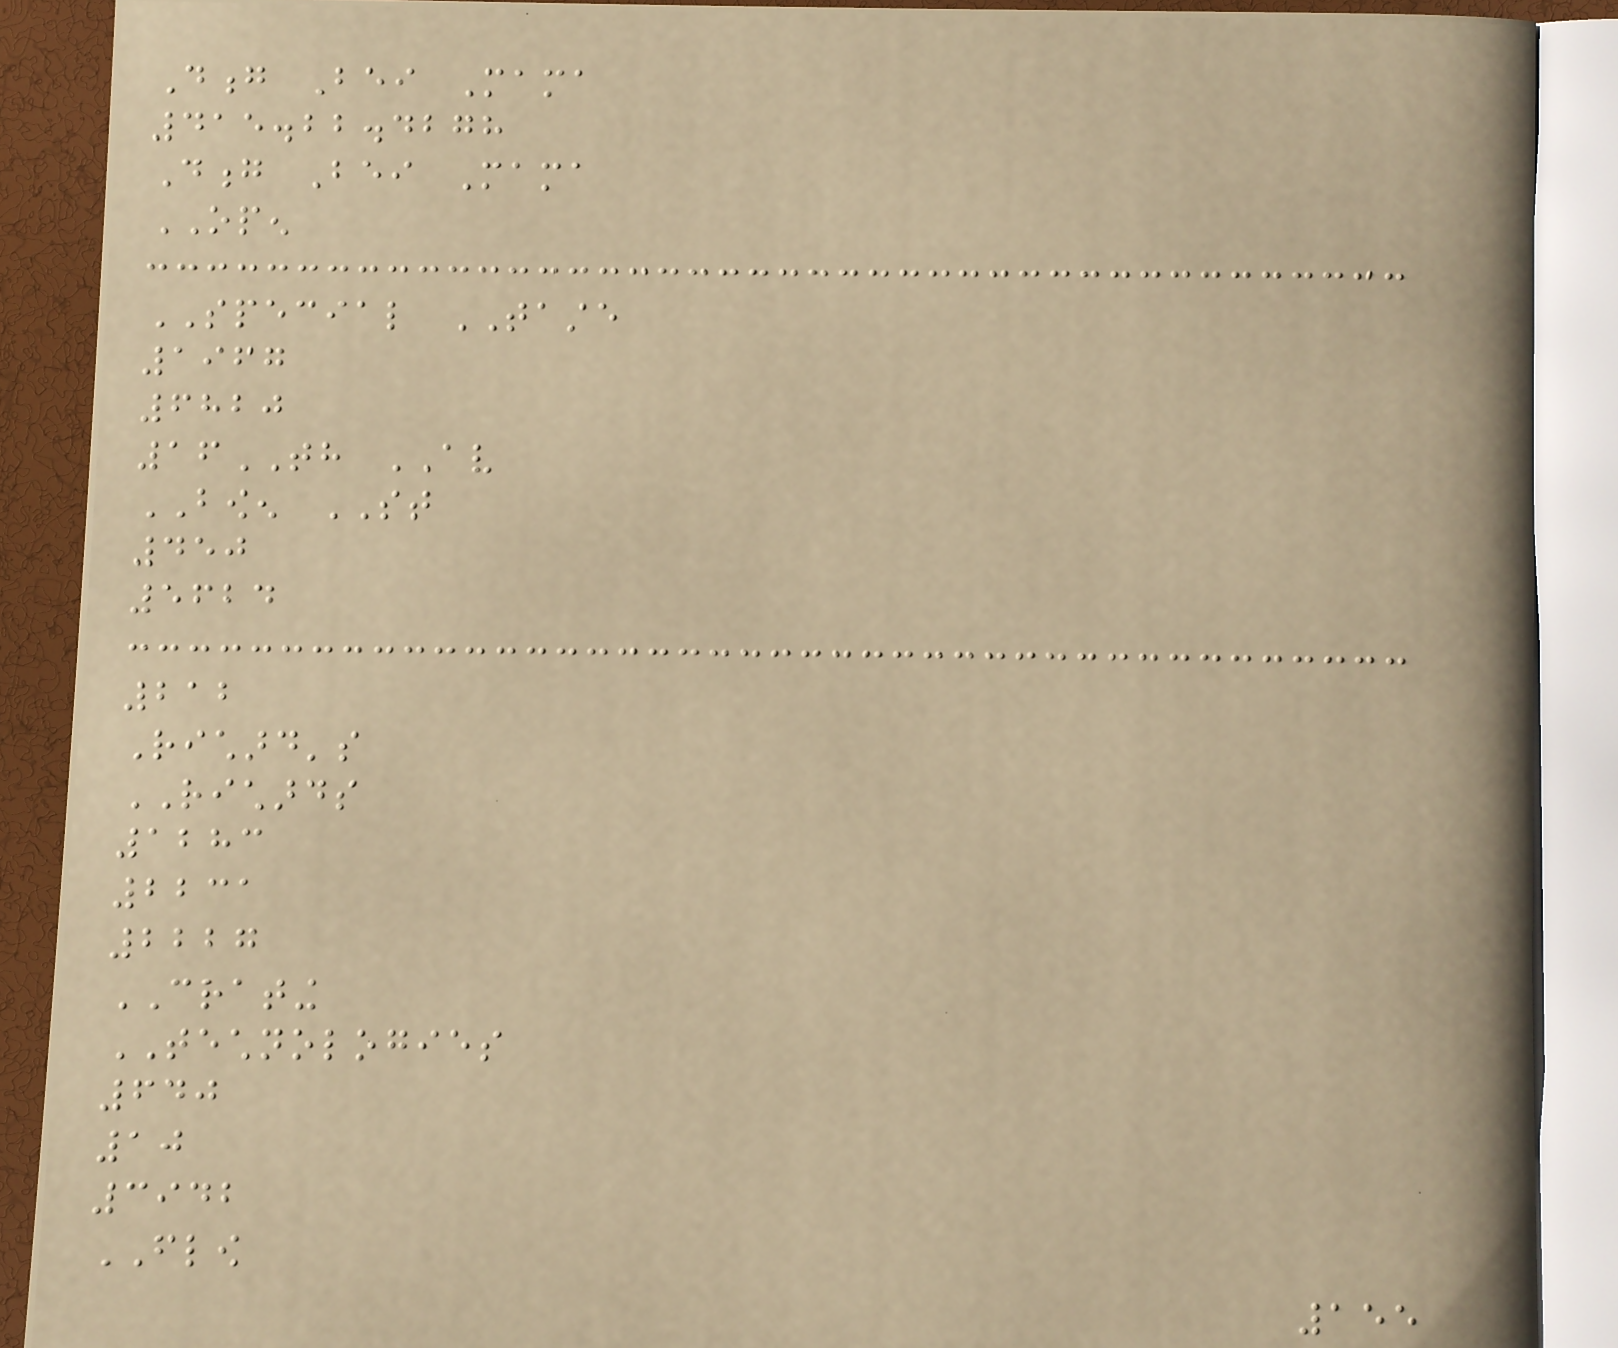Dong Bei Mama
415.22.4278
Dong Bei Mama
OPEN
SPECIAL TASTE
1967
6820
16TH AV
BOWEN ST
450
5624
212
Richard's
RICHARDS
1283
2231
2227
CRATING
TECHNOLOGIES
640
10
3942
FLOW
155
